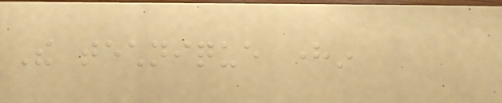The technique herein
